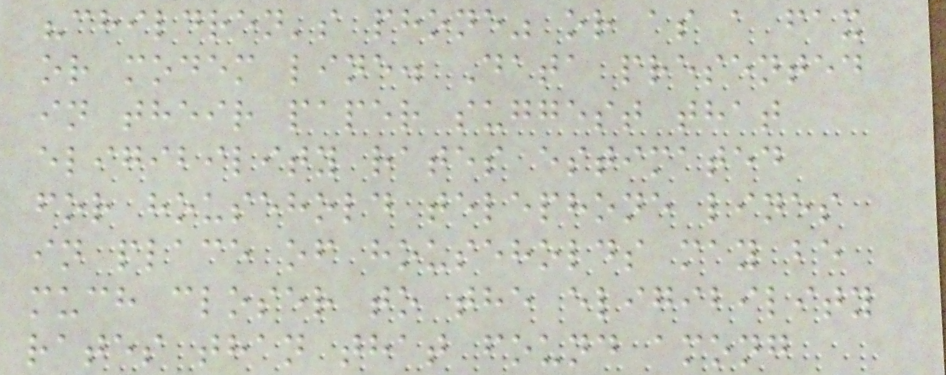"children's phone" or as a fax
or modem line. Data presented
in their paper suggest that
eligibility rates estimated
for household telephone lines
in place of households may be
much closer to the eligibility
rates than that found among
